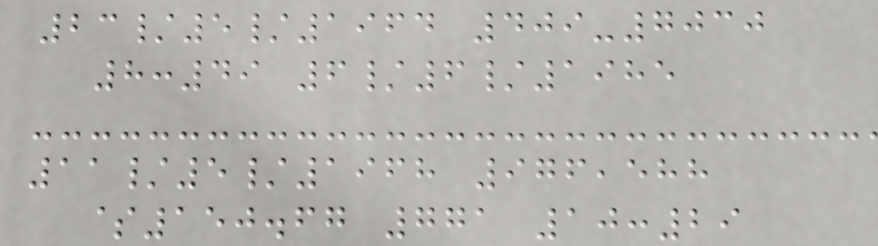23/5/1964 409-7030
8:49 6/6/1985
11/5/1968 976,588
$150.67 771 10:29
